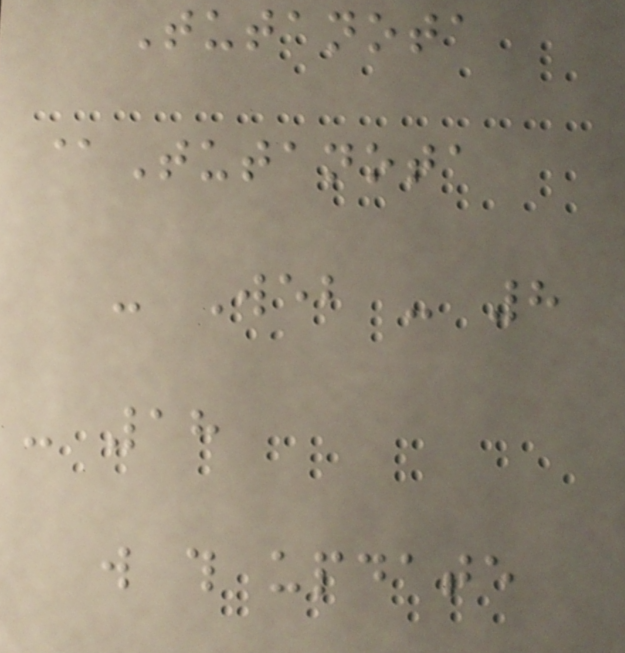Tutanota
@Tutanota
- Web - 8
- 18
will this update
